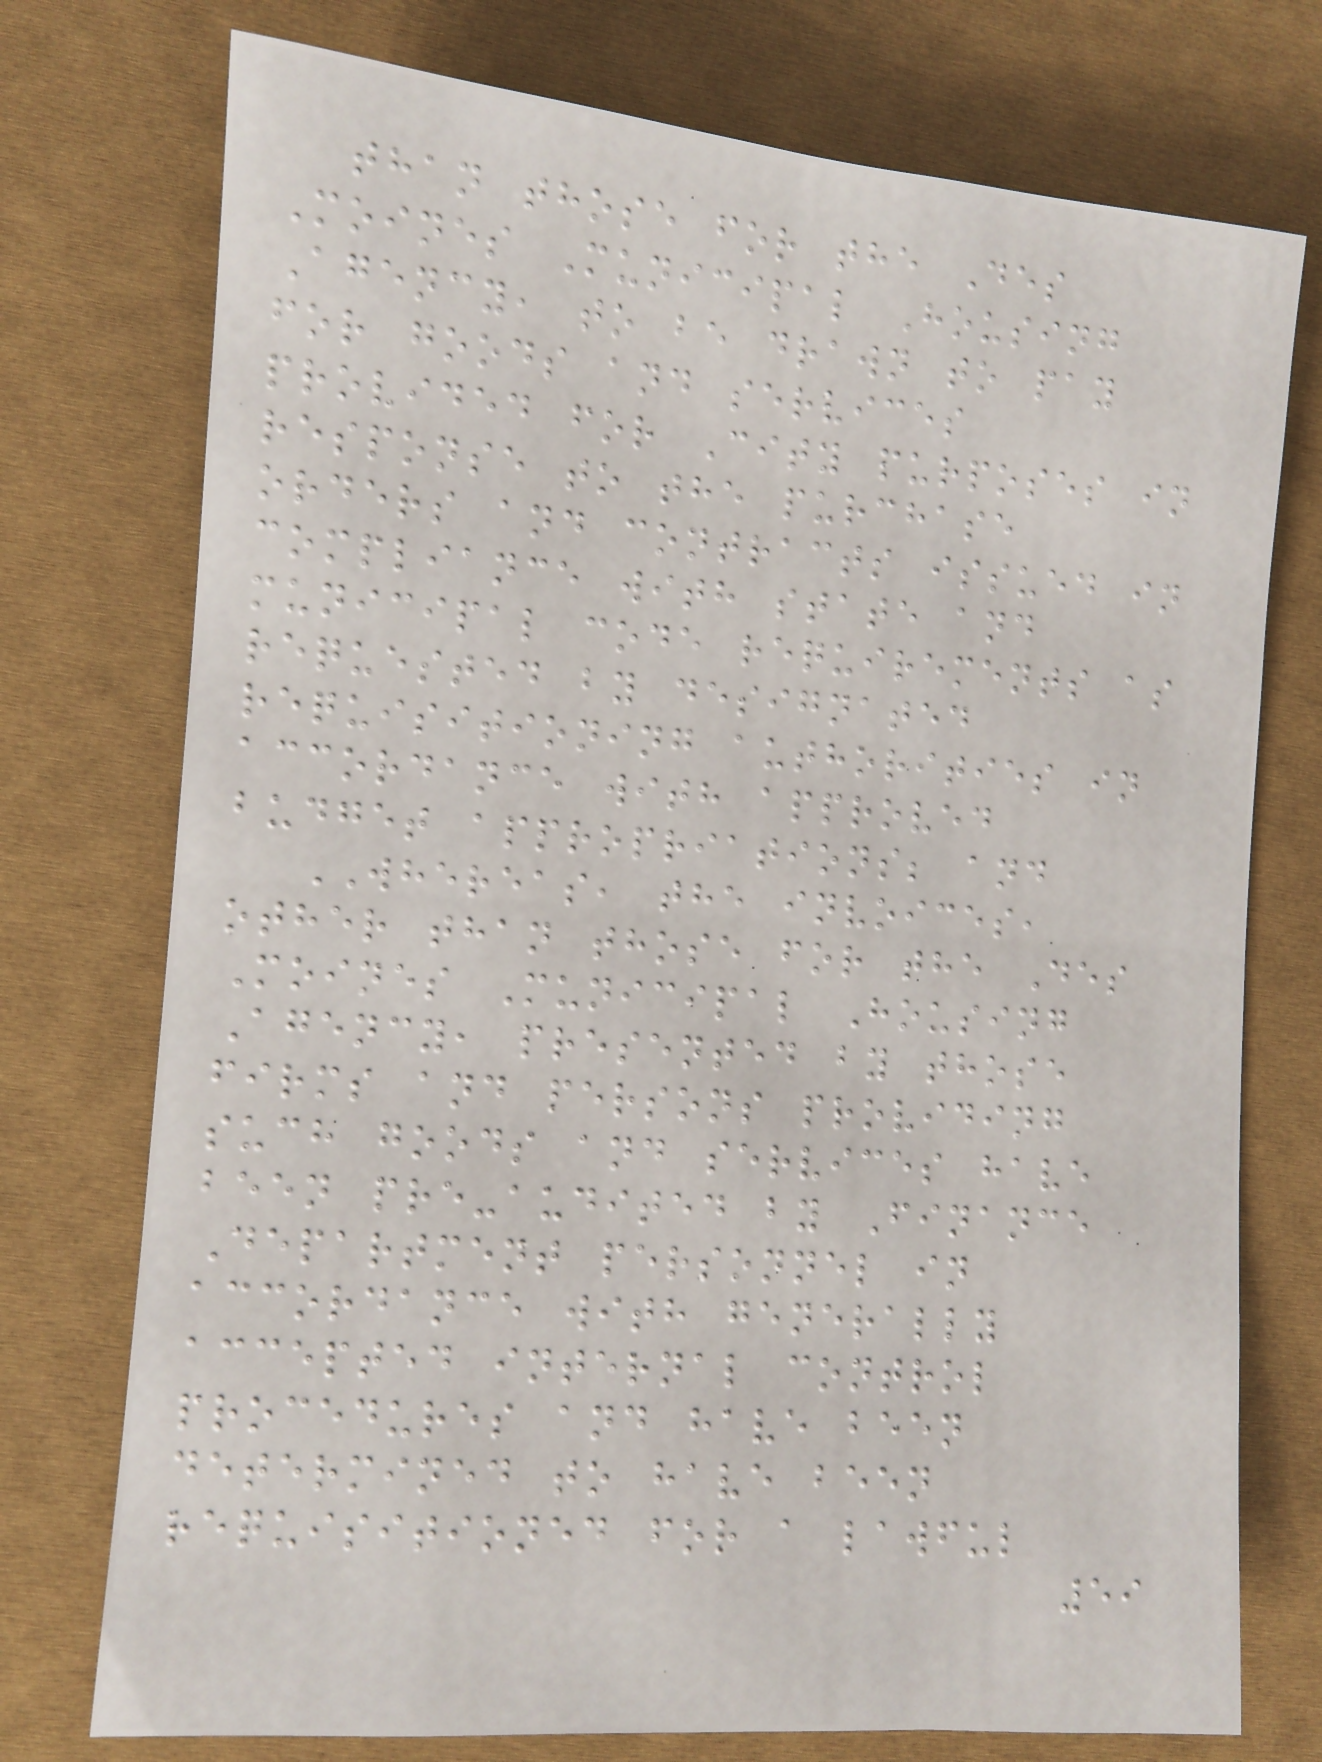than those for the Des
Moines Municipal Housing
Agency, to be drawn to pay
for goods and services
provided for City purposes in
response to the purchase
orders and contracts issued in
compliance with state and
municipal code requirements as
requested by designated
requisitioning authorities in
accordance with approved
budget appropriations; and
WHEREAS, the invoices,
other than those for the Des
Moines Municipal Housing
Agency, presented by those
firms and persons providing
such goods and services have
been pre-audited by Finance
Department personnel in
accordance with generally
accepted internal control
procedures and have been
determined to have been
requisitioned for a lawful
59
